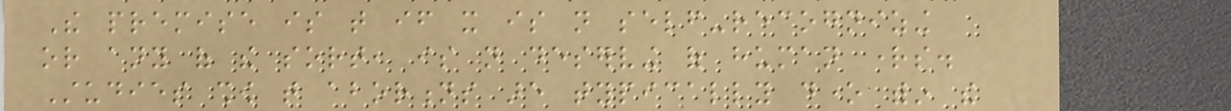The premise is that if it is not self-recognizing
or any of the sort, is not deserving of human rights.
Studies show that abortions are typically done within the
